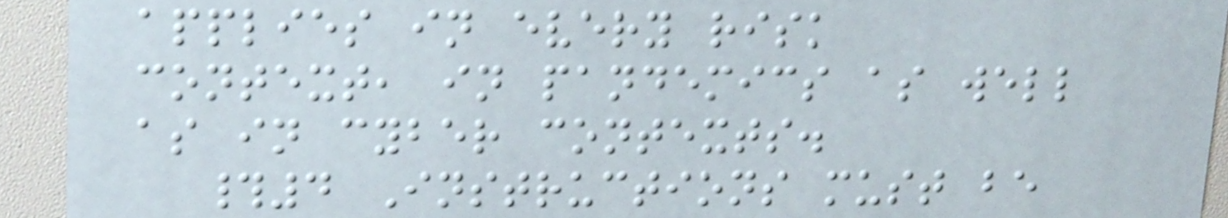applies in every risk
context, in pandemics as well
as in cyber contexts.
#4 Instructions must be
